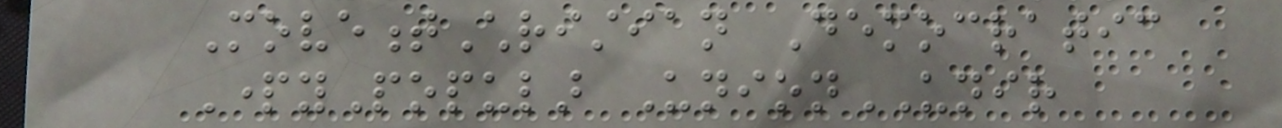MovementChristian Democratic
PartyPopular UnionUNIR
